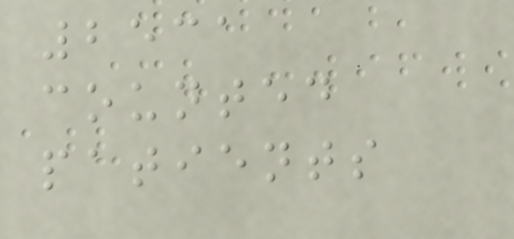2531
counted
patients
